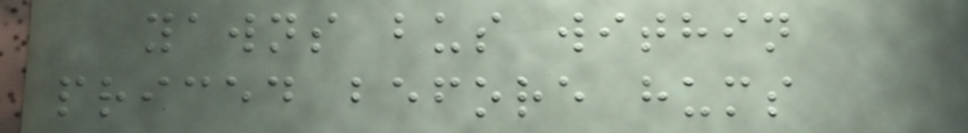yawns bus within
priced before hums
